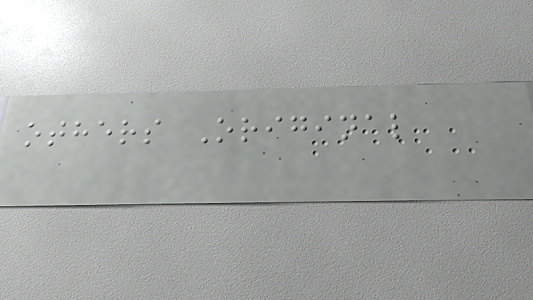others Original
